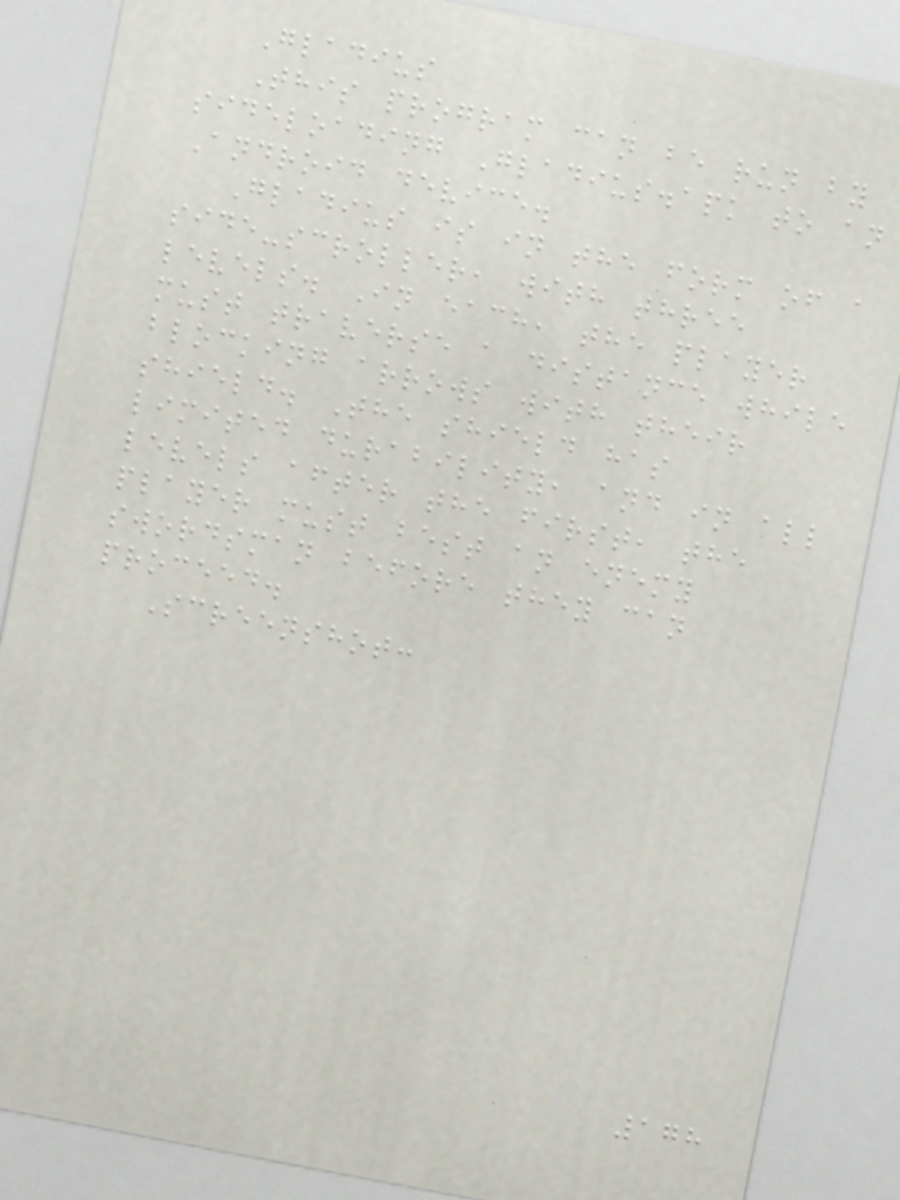Gladius
This program can be run by
sideloading Gladius.apk to an
Android device.
Gladius is in the form of a
side-scroller, with three
levels. In each, the player
must traverse a distance while
blocking arrows with their
shield. The shield has
limited durability, and in all
levels after the first, the
player must best an enemy
swordsman before they can
proceed.
Screenshot:
178
